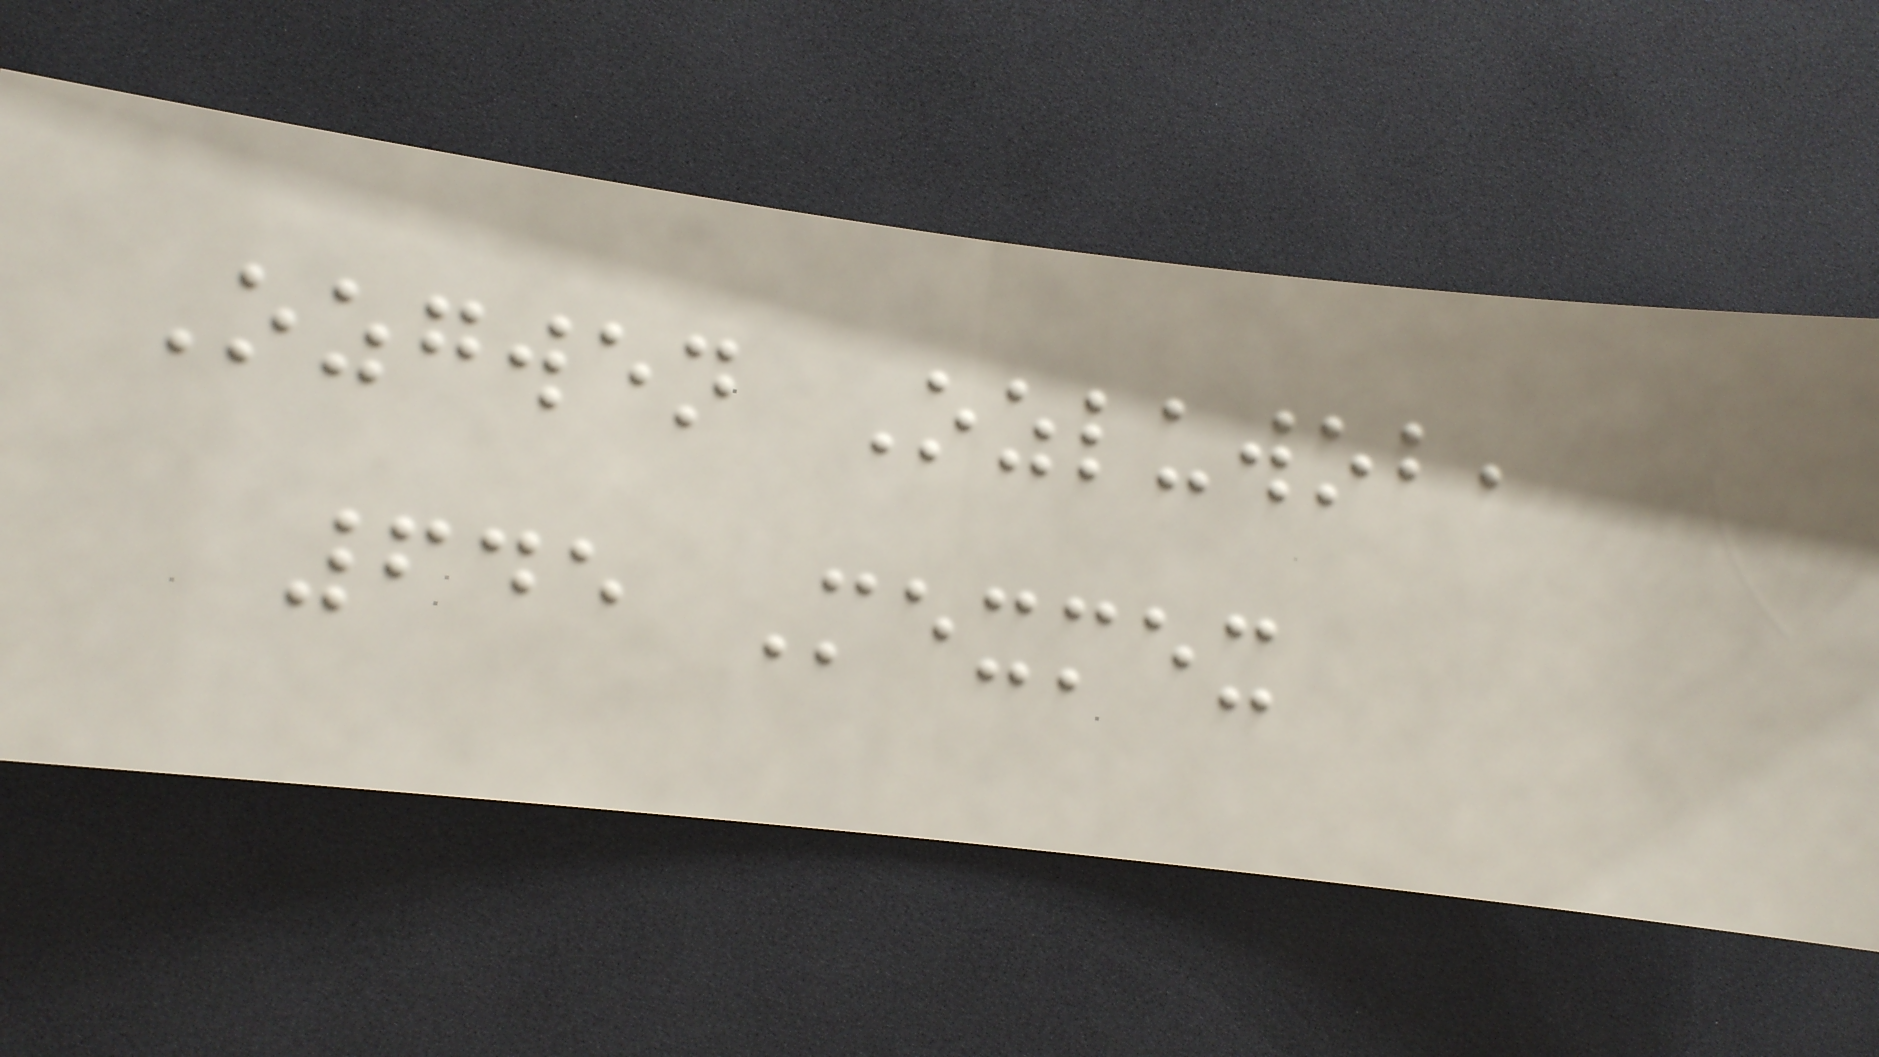Ozgwen Ozluwob,
645 Mexmex
